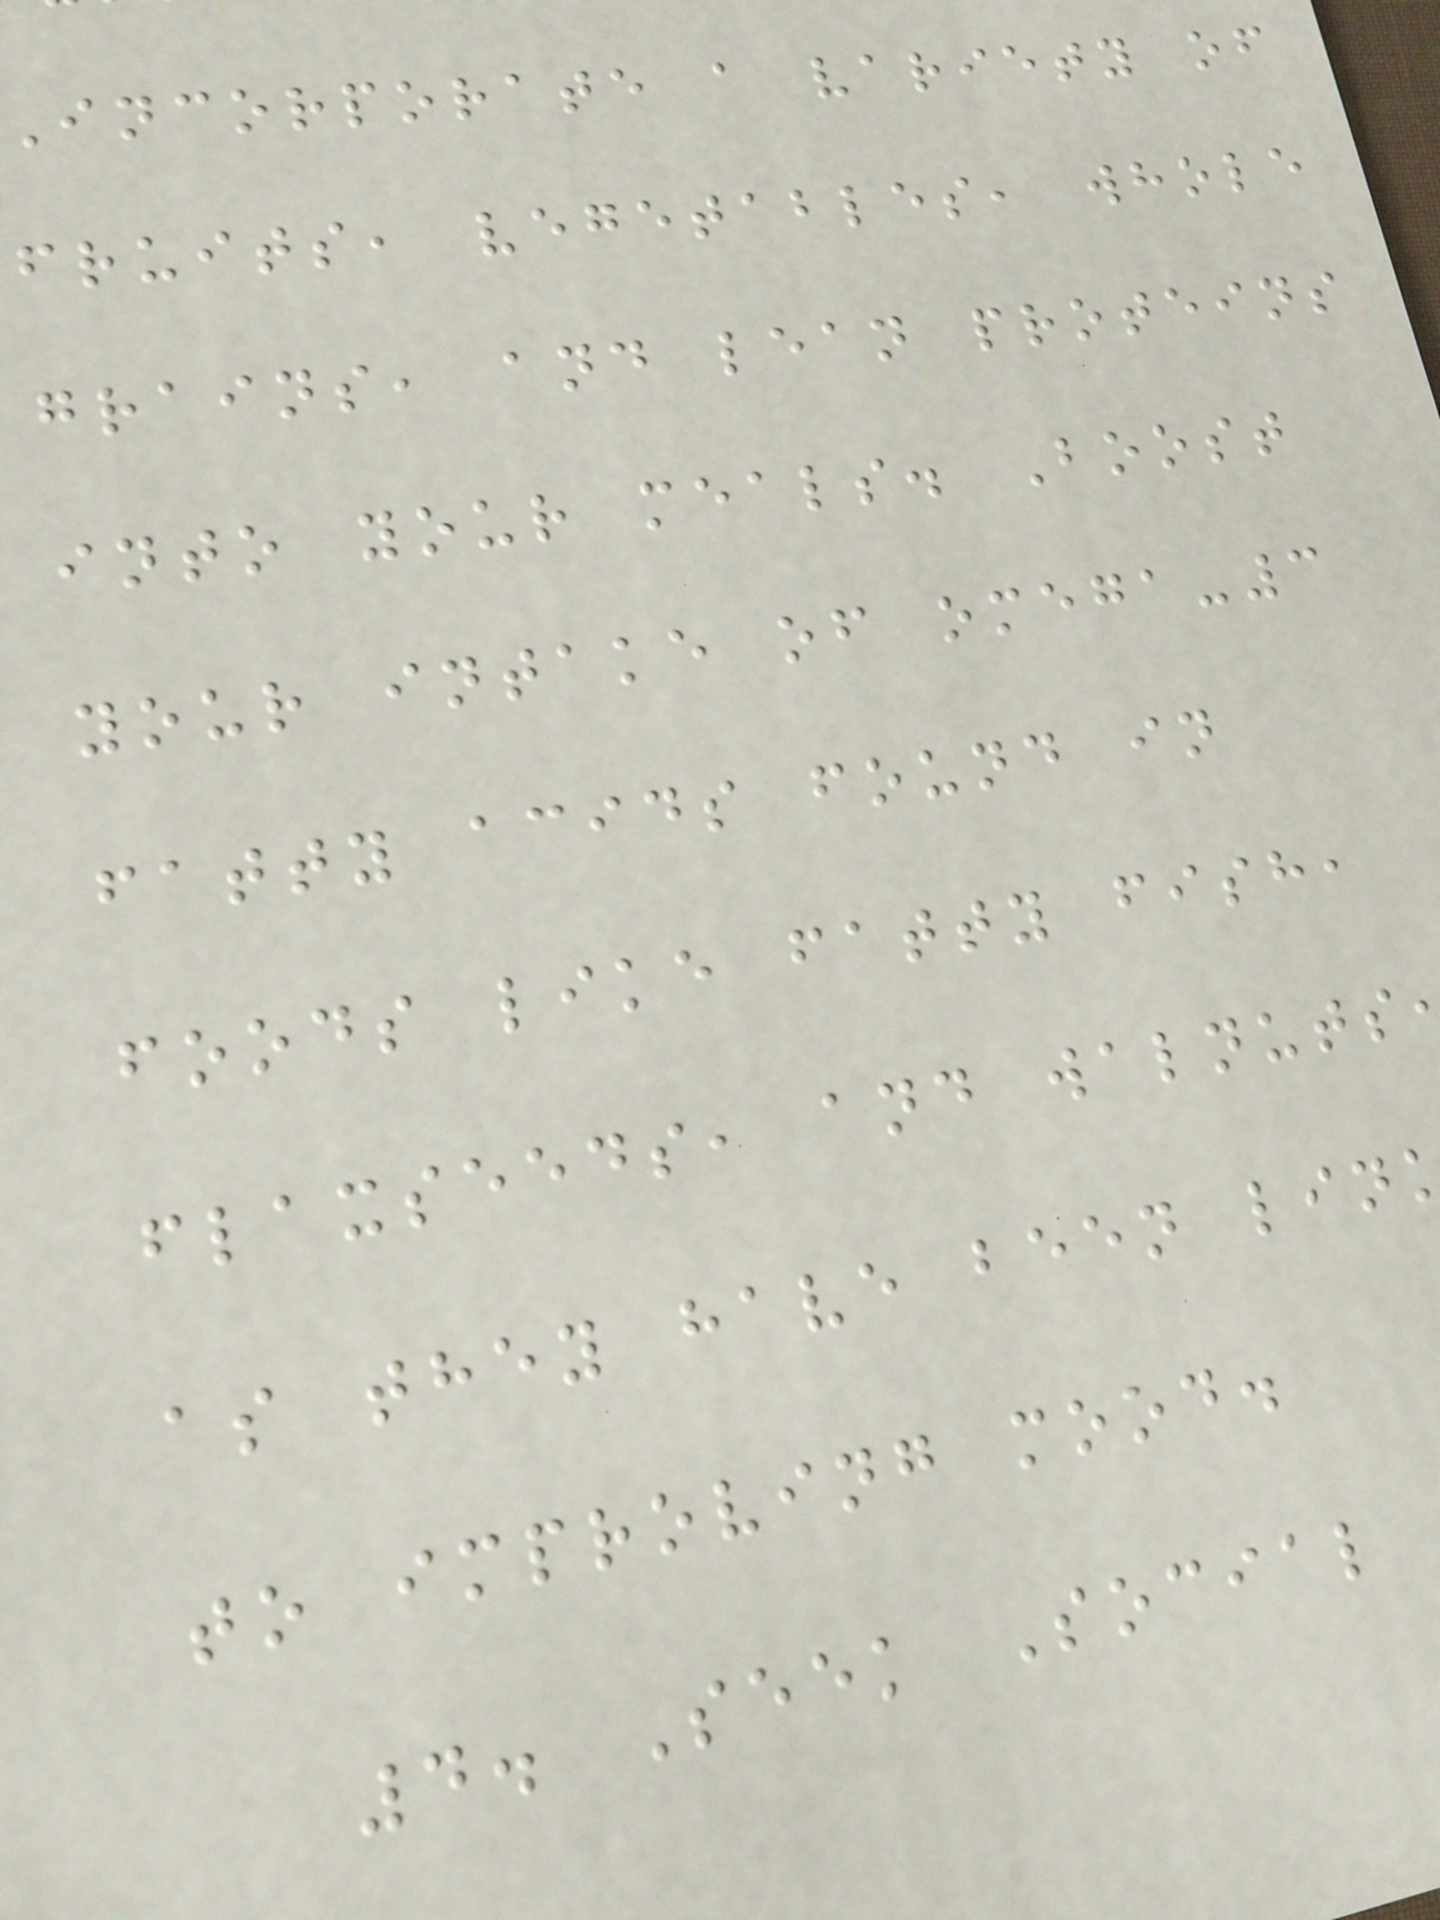incorporate a variety of
fruits, vegetables, whole
grains, and lean proteins
into your meals. Boost
your intake of omega-3
fatty acids found in
foods like fatty fish,
flaxseeds, and walnuts
as they have been lin
to improving mood.
4. Seek Social
